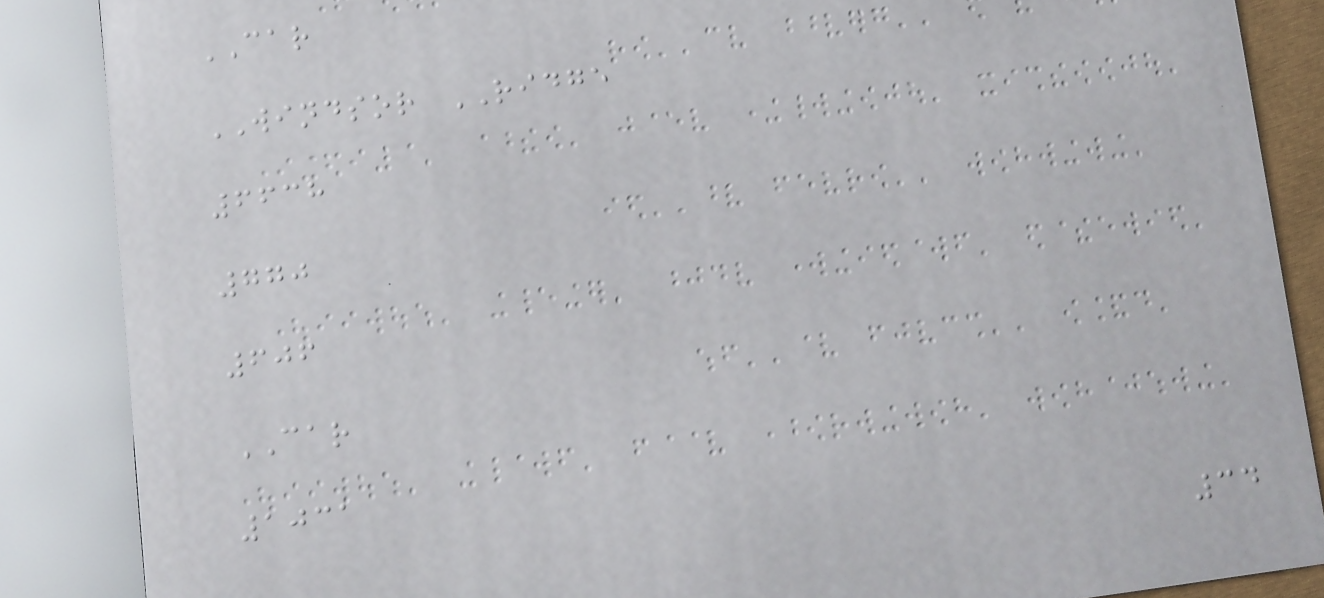CAR
WINDSOR RIDGE
6638
770
606
CAR
1031
34
